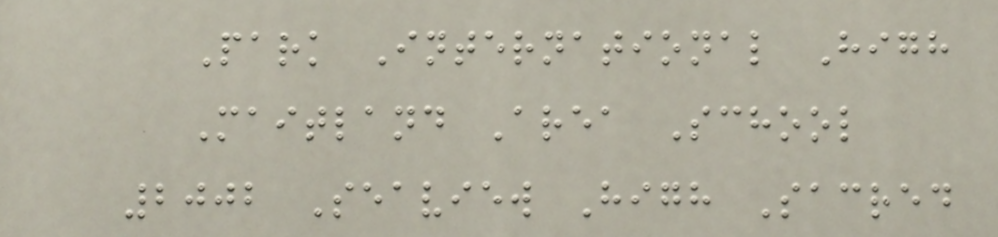Park International High
Maitland Area School
2002 Seaview High Sacred
